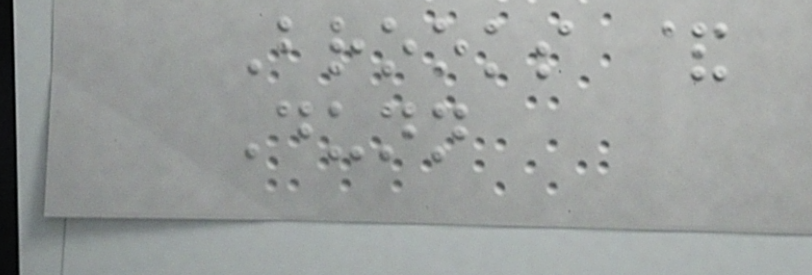Brooks &
Dunn
